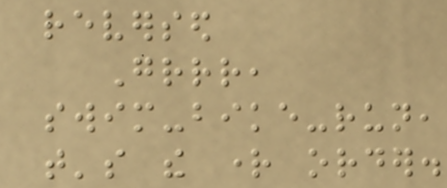reversed
Grrr,
swim-bike-run,
that's the right order.
